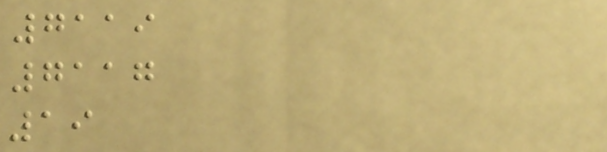7119
7117
19
